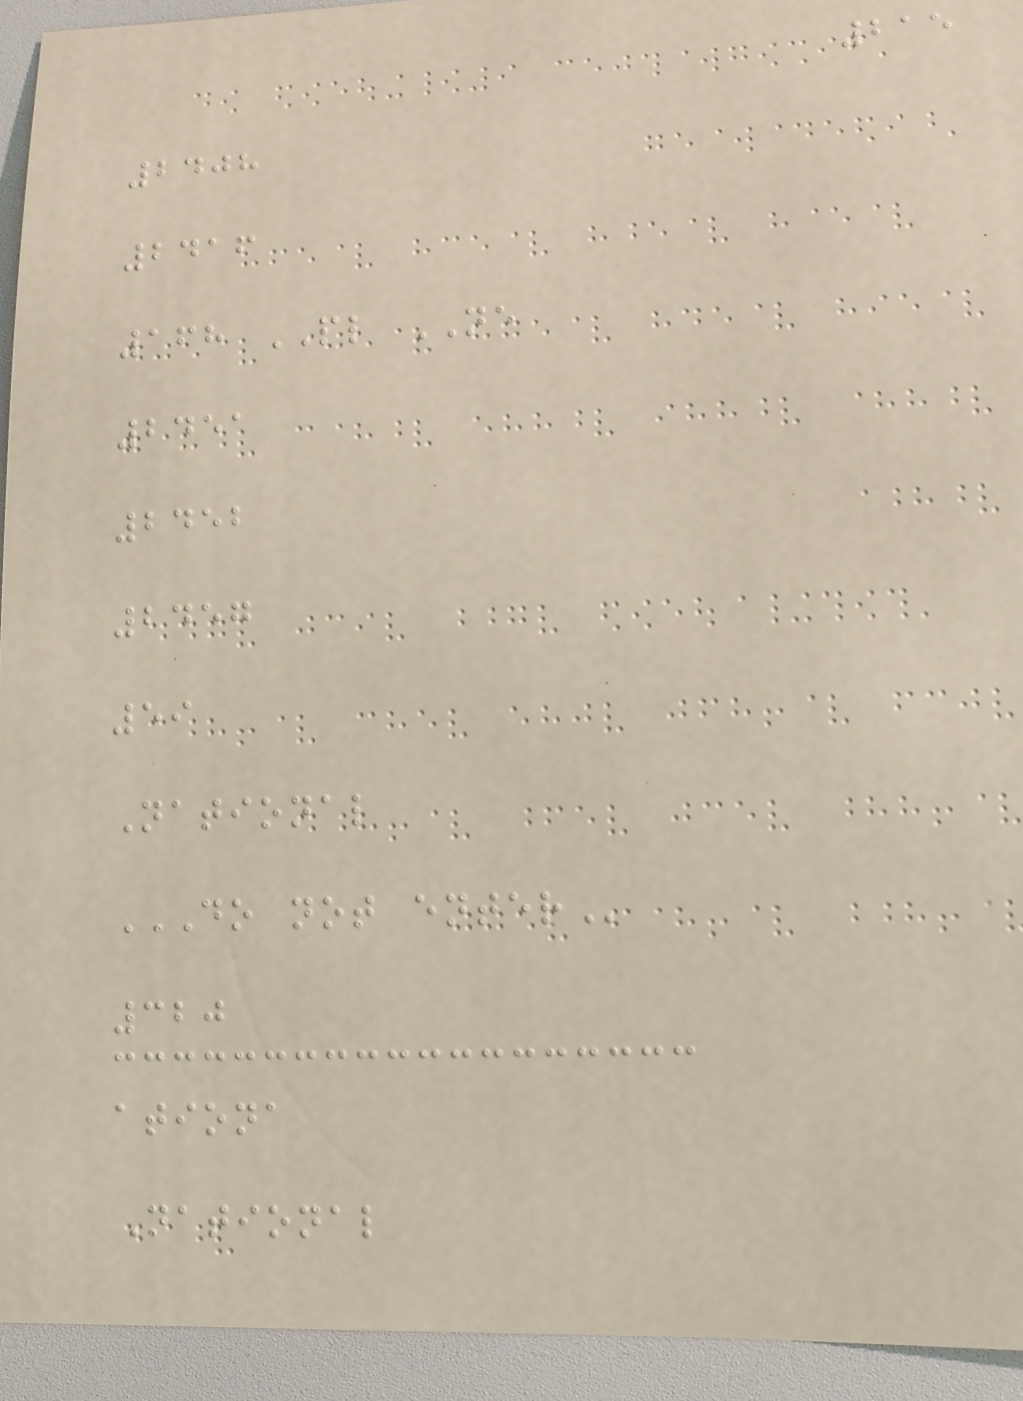215
2408
2416
168 PL NE
2451
2452
2457
59
National
DO NOT ENTER
320
ationa
National
